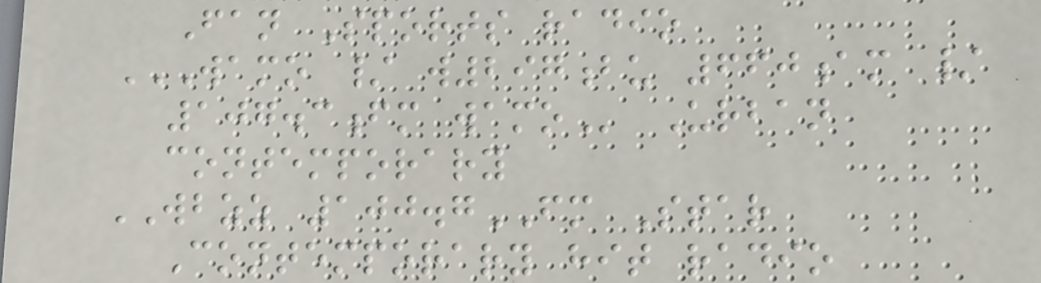Fan Sports radio
WAMO / W297BU 660AM /
107.3FM WAMO Urban
contemporary
WBZZ 100.7FM Star
Contemporary hit radio
